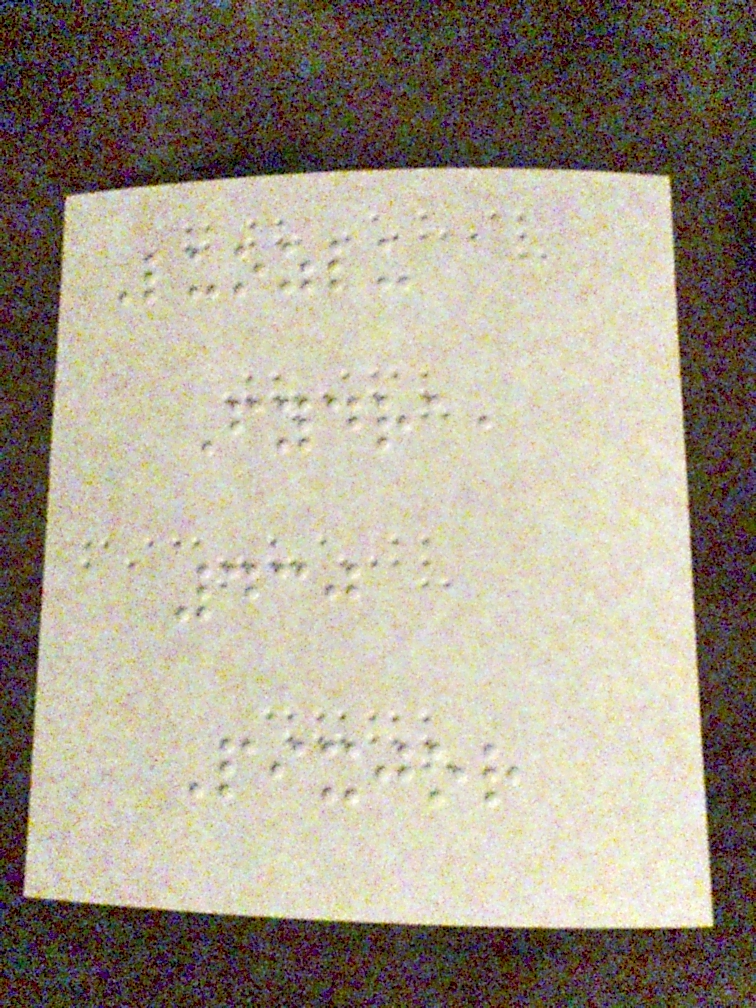Luozlu
Fydra,
430
Pixjor
